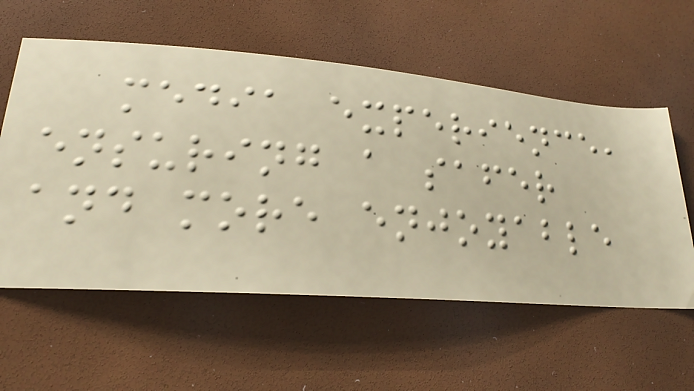media experience,
ensuring a safer
and more enjoyable
